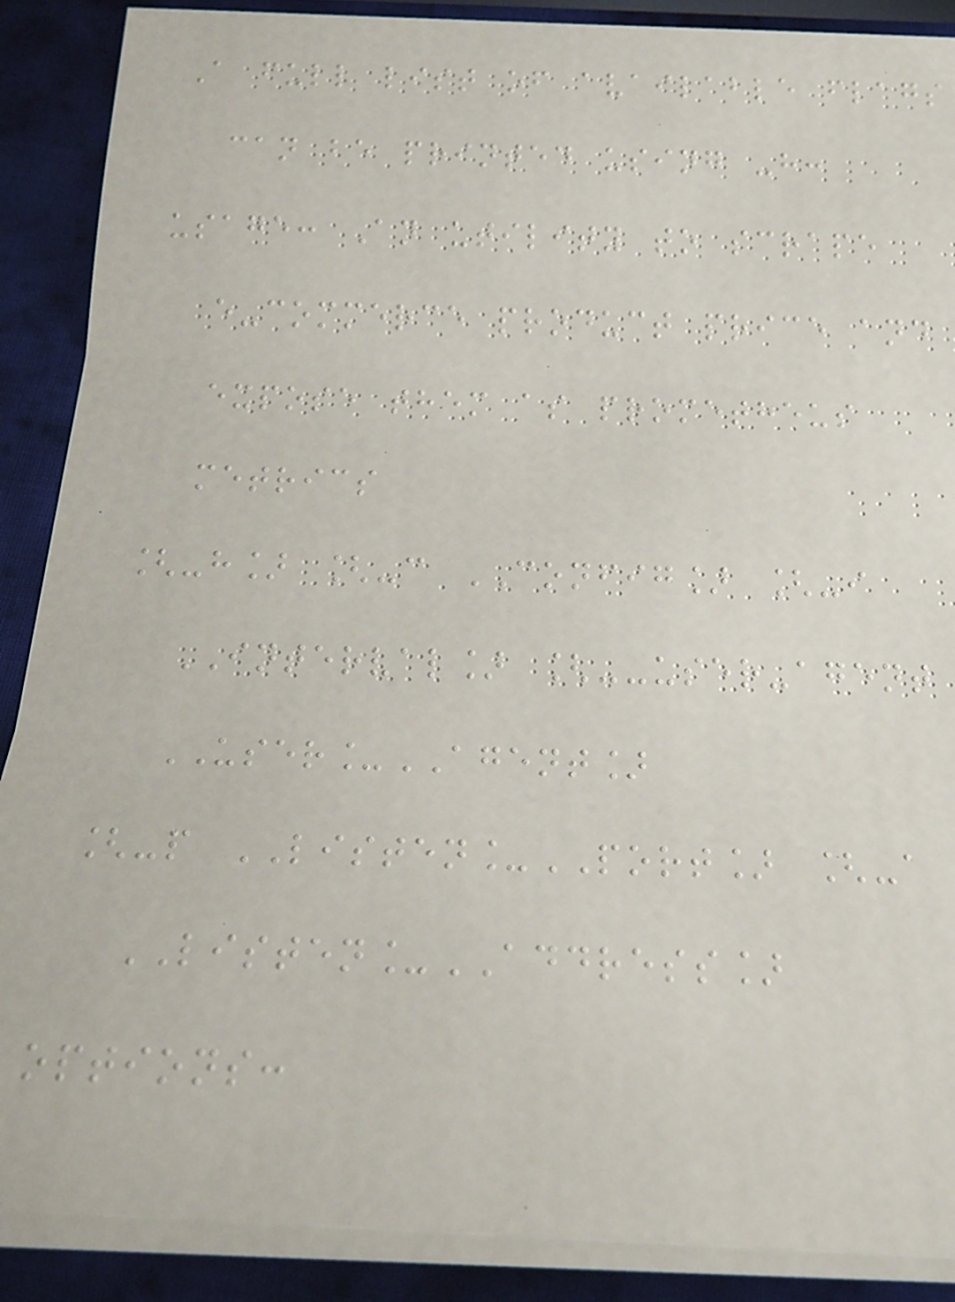A full list of available flags
can be printed using -h:
usage: An utility to scrape
e-commerce product price and
expose them as prometheus
metrics
[-h] [-c CONFIG] [-i
INTERVAL] [--user-agent
USER_AGENT]
[-p LISTEN_PORT] [-a
LISTEN_ADDRESS]
options:
